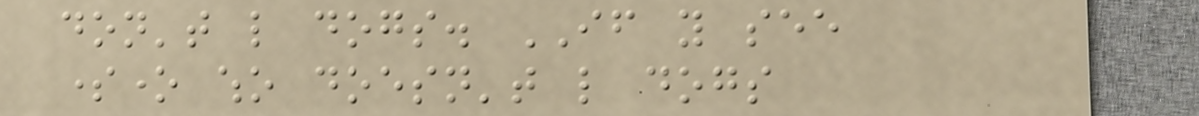don't like dogs. IF you see
someone who doesn't like dogs
